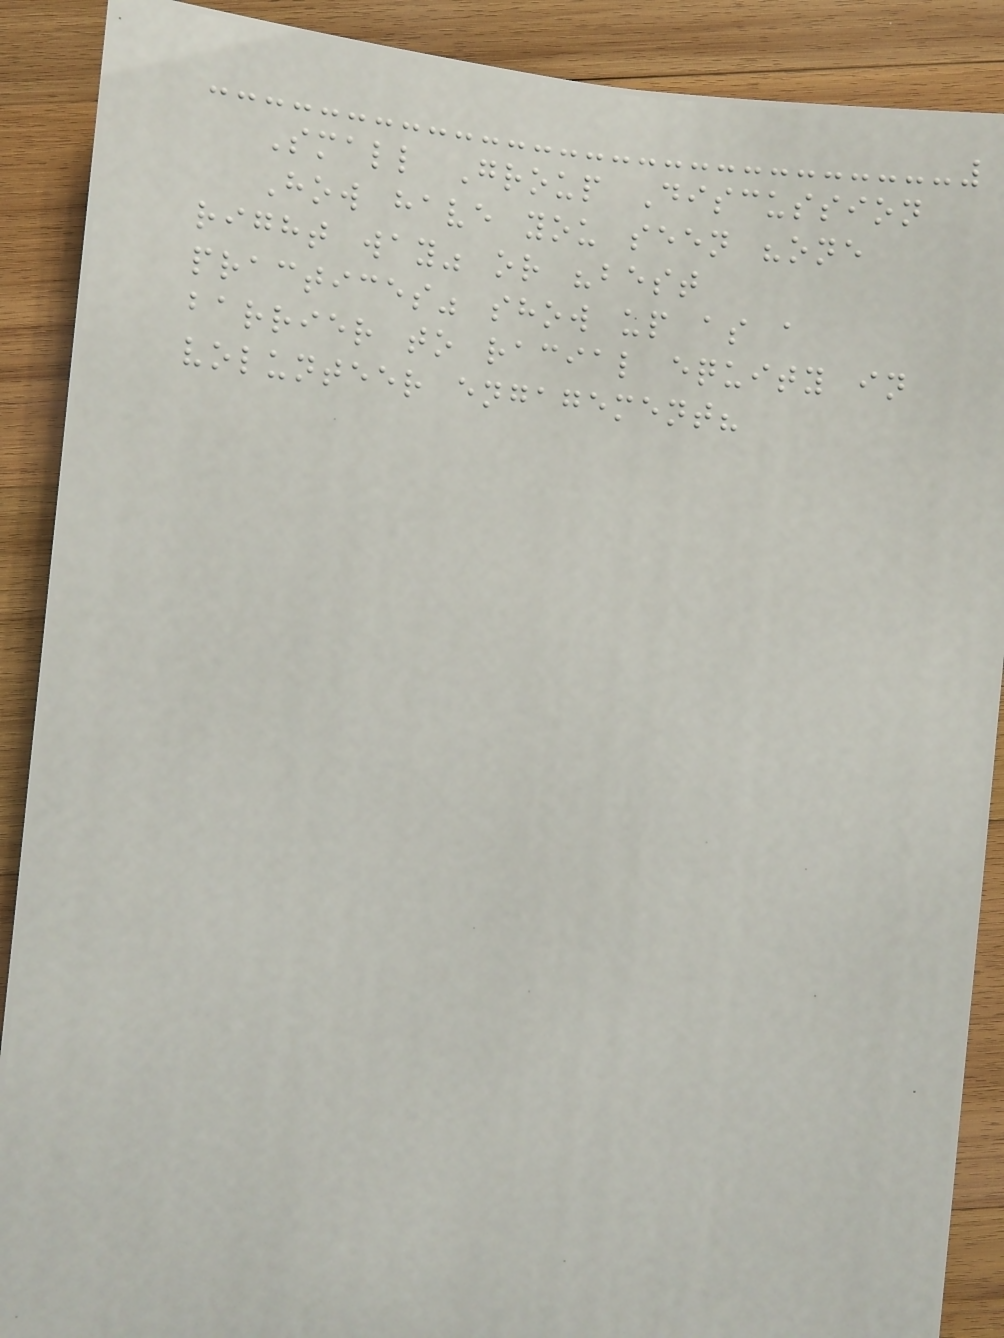Small Group Discussion
How have you seen "one
right way" or "best
practices" show up as a
barrier to racial equity in
volunteer engagement?
